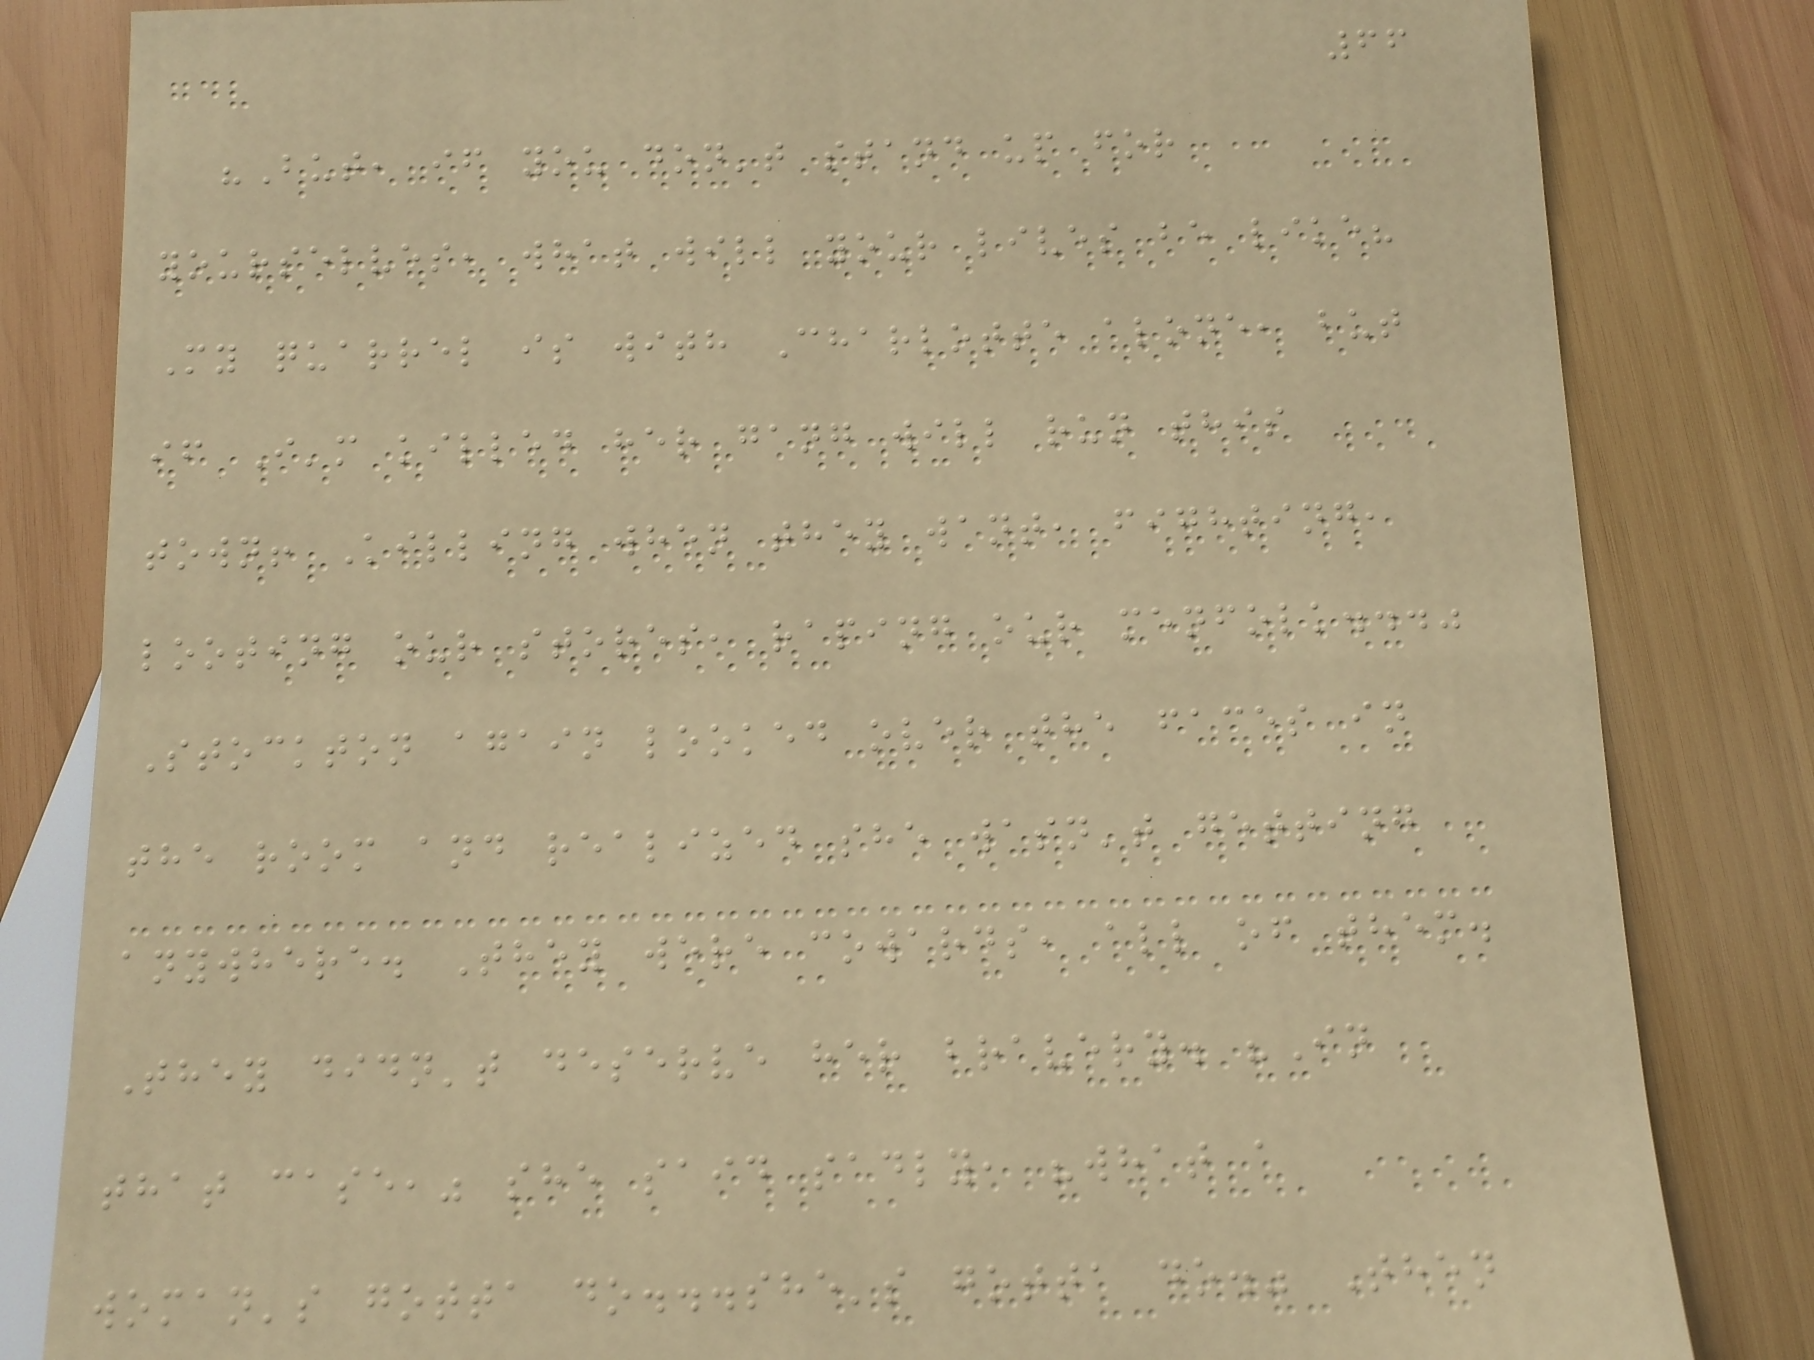66
"But, if you don't stand up for
yourselves, what will your lives be like?
My quarrel is with Charlotte alone, but
if I'm killed her gang will run this
town! Killing when they want, fighting,
looting our stores, raping our menfolk..."
Stockton again looked over the faces in
the room and realized she wasn't getting
anywhere. They were cowards, all of them.
They didn't deserve her bravery. "In
that case," she said sadly, "what a
woman's gotta do...she's gotta do." Then
